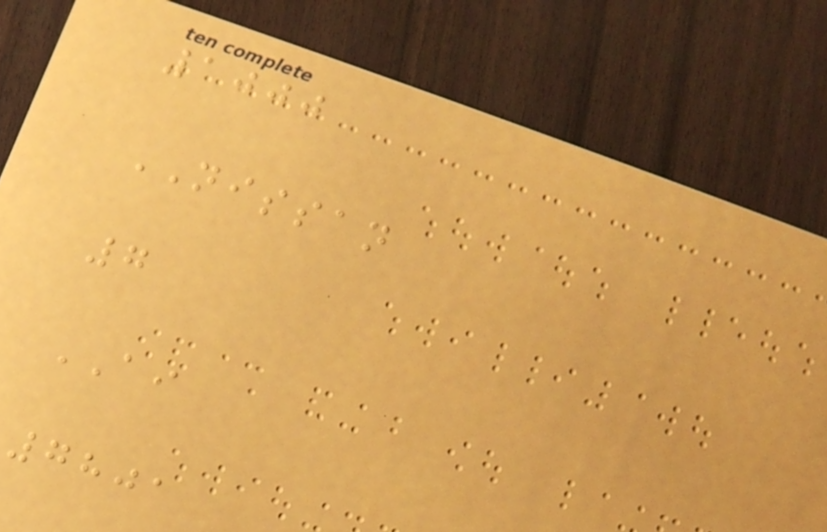1000
NISSAN
7
AI
7801
